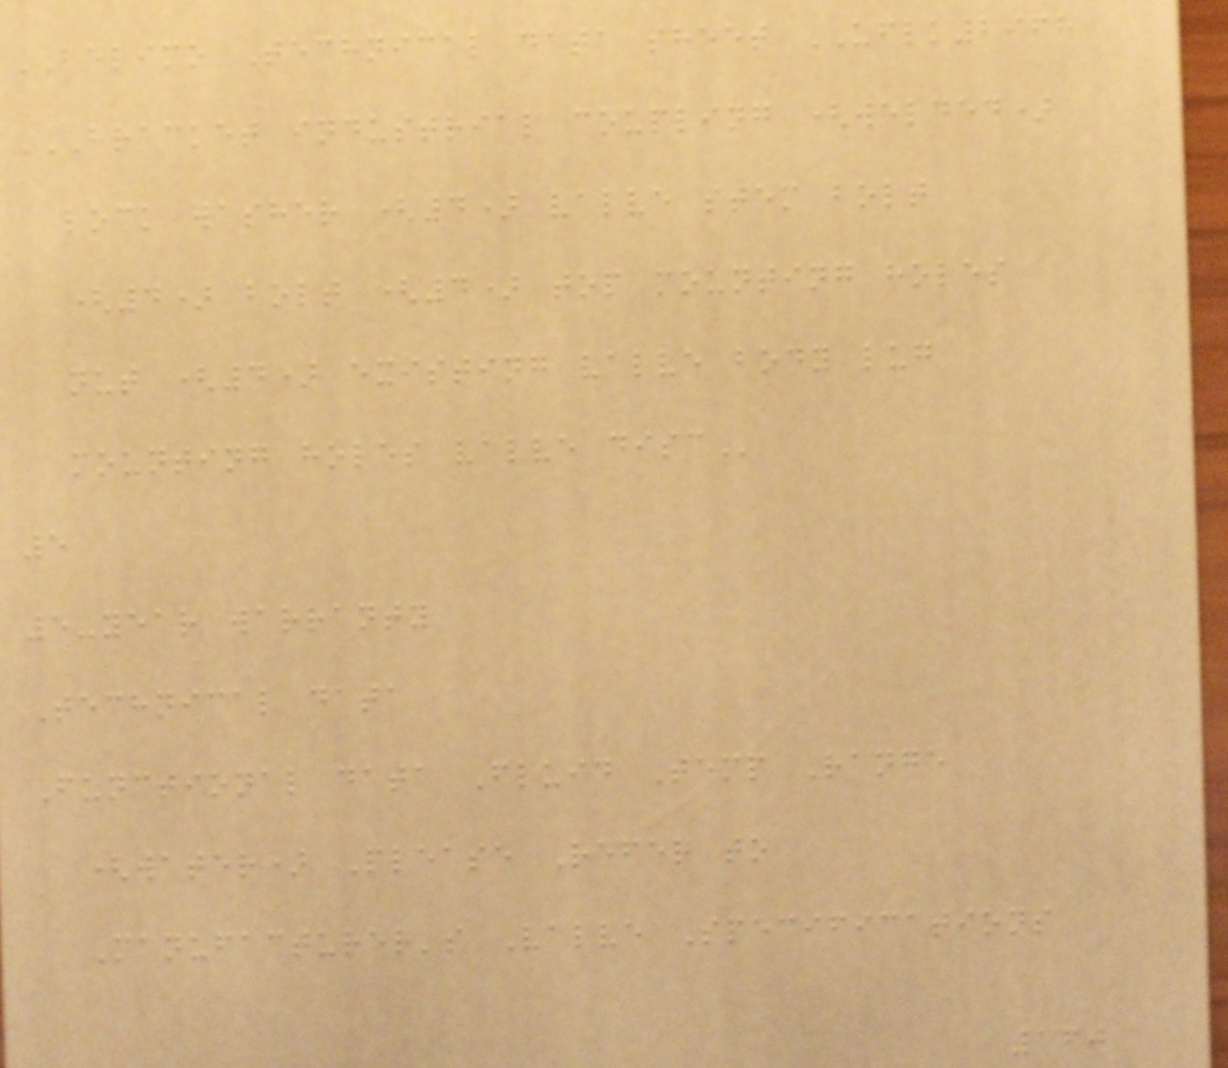BELIMO Technical data sheet UFLK2968
BRACKET INDUSTRIAL COUPLING (WELDED)
LOCK WASHER (4) VALVE STEM BOLT
(4) BOLT (4) TOP MOUNTING HOLES
NUT (4) EXISTING VALVE BODY LUG
MOUNTING HOLES VALVE DISC
5
5-year warranty
Technical data
Functional data Fluid Temp Range
(water) Please Refer to
Manufacturer's Valve Specifications
160
